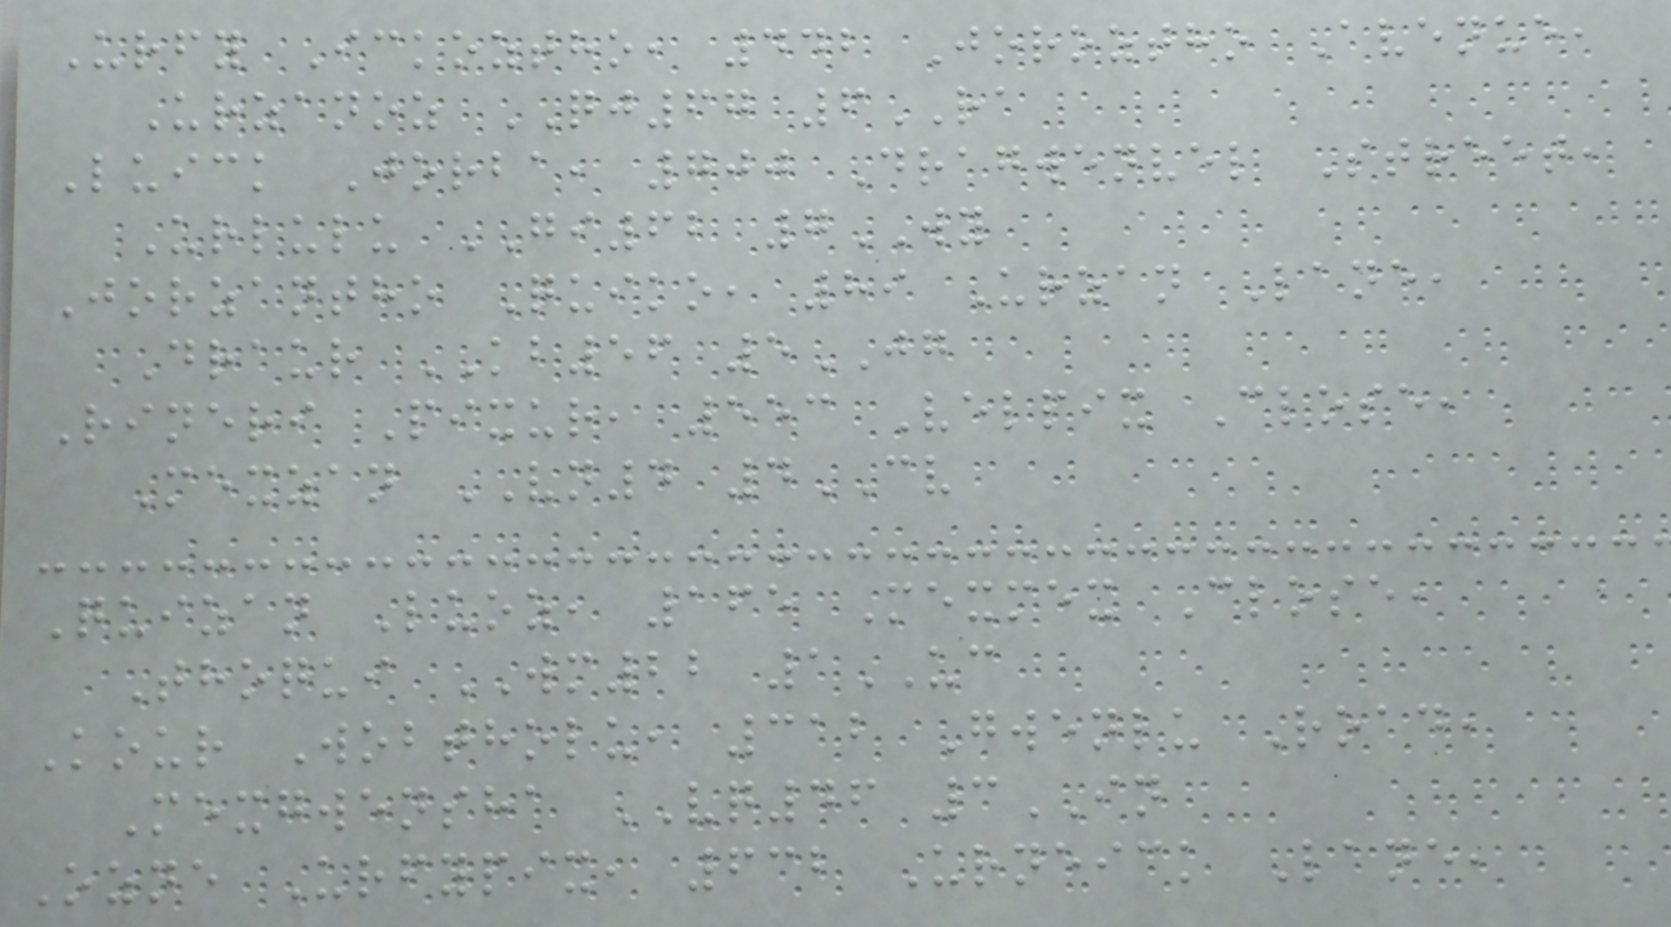Urfy Ickoztho, 442 Joroztho Avenue,
Urzanoz QJ67 6RA
Luick Jorba, 700 Dragwenvel Street,
Urlulu GI62 7WY
Jorzantho Quiko, 89 Urzan Lane,
Draur KB56 5JG
Rineri Pixur, 553 Velpix Close,
Mexzan VN4 4CV
Quizan Luoz, 165 Mexmex Close,
Thoqui WM22 1UC
Kour Wobtholu, 312 Gwenlu Road,
Mexgwensha VQ46 3IN
Ozne Urfypix, 632 Urneick Lane,
